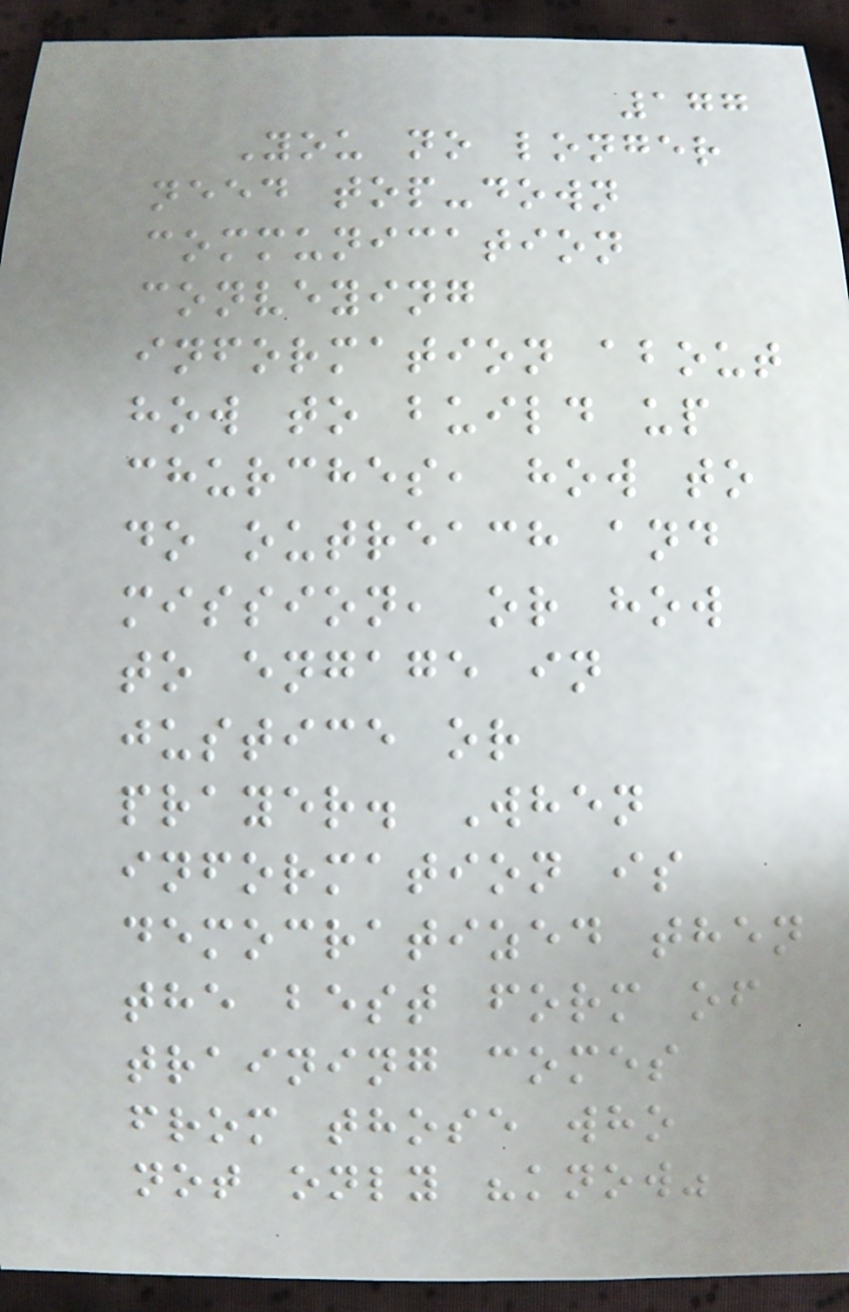177
You no longer
need top-down
communication
conveying
information about
how to build up
churches, how to
do outreach and
mission, or how
to engage in
justice or
prayer. When
information is
democratized then
the best form of
training comes
from those who
not only "know"
